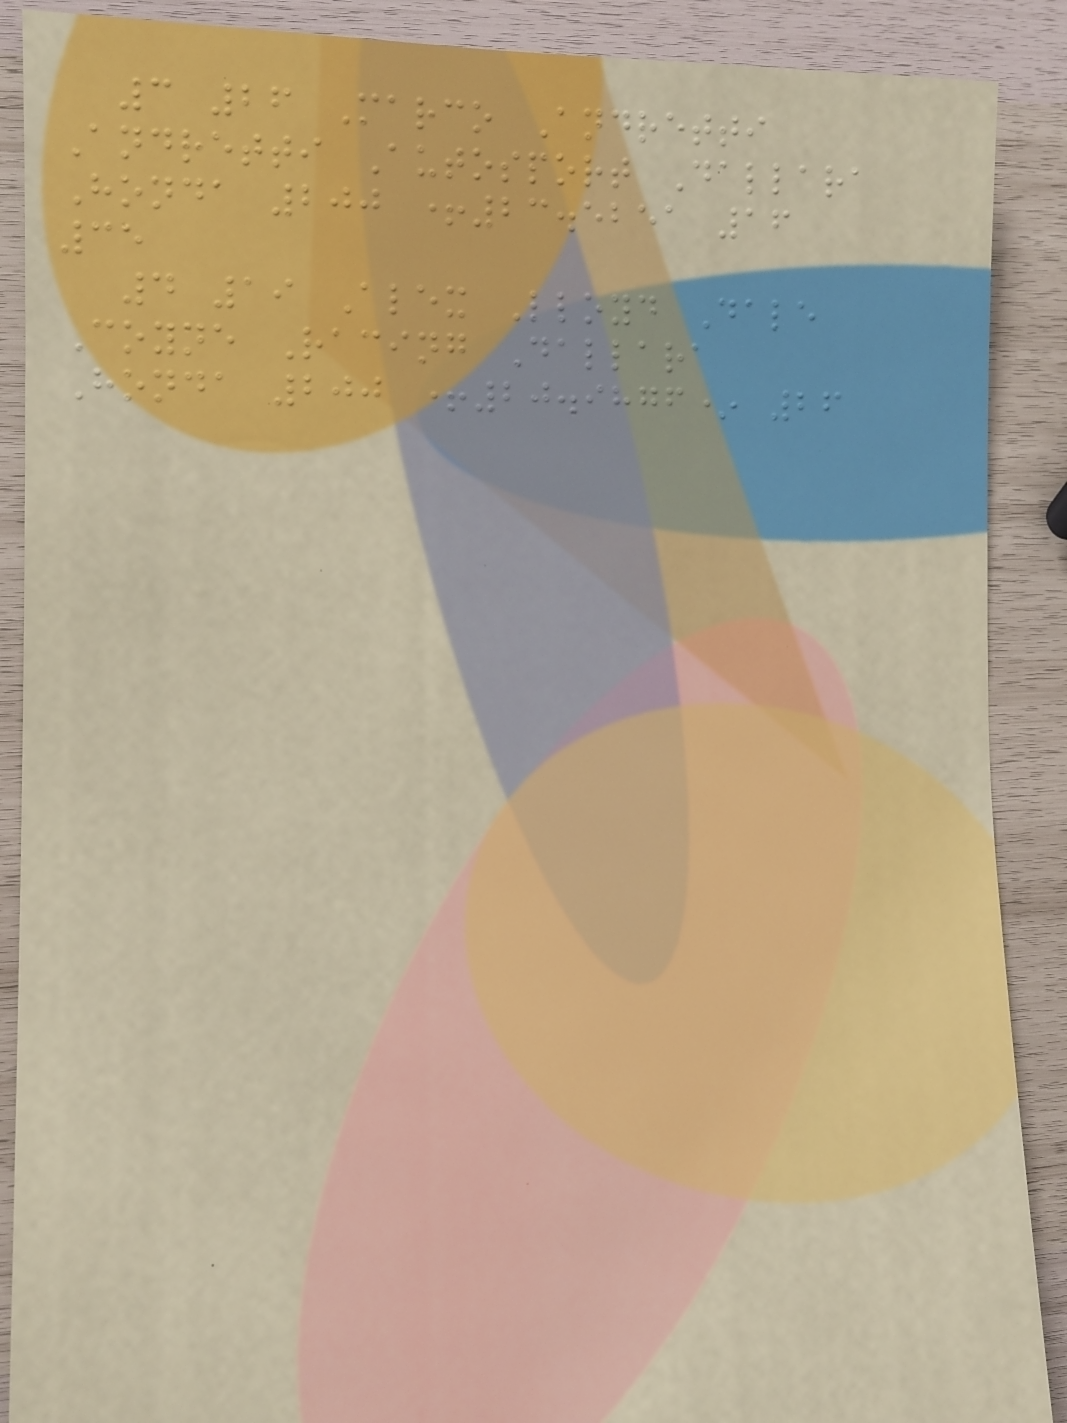3 26 Marco Andretti
Andretti Autosport Dallara
Honda 200 +23.5251 16
35
4 19 Alex Lloyd Dale
Coyne Racing Dallara
Honda 200 +20.9876* 26
